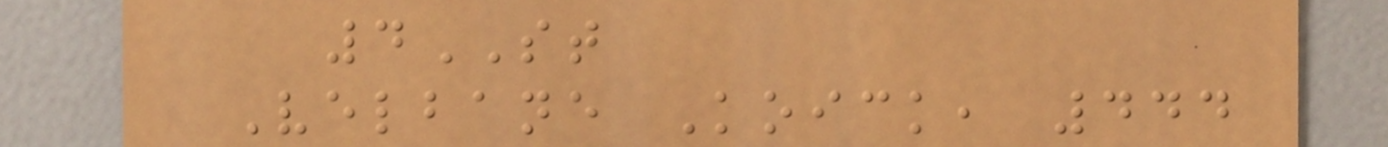4ST
Velbane Koick, 444
